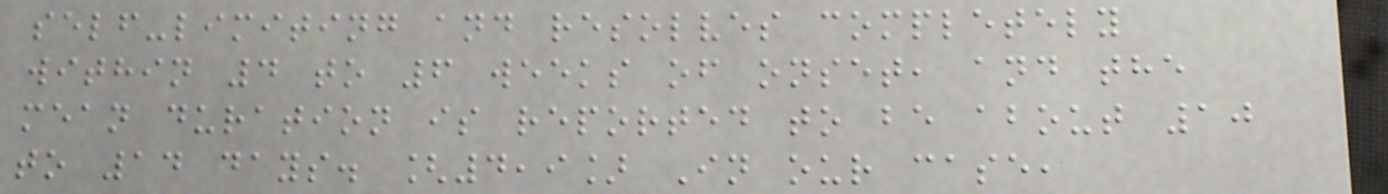self-limiting and resolves completely
within 4 to 6 weeks of onset, and the
mean duration is reported to be about 10
to 14 days. [4,9] In our case,
